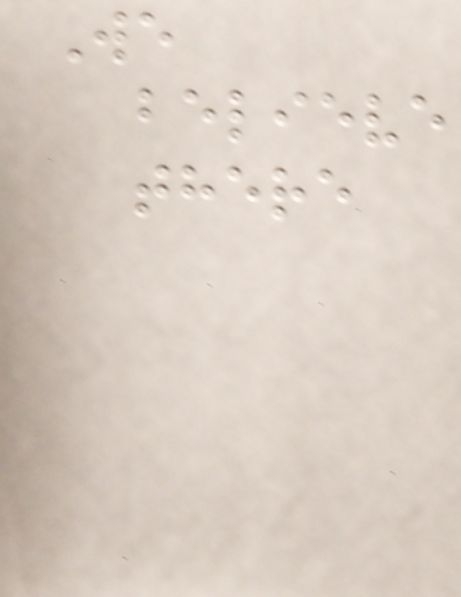We
believe
there
